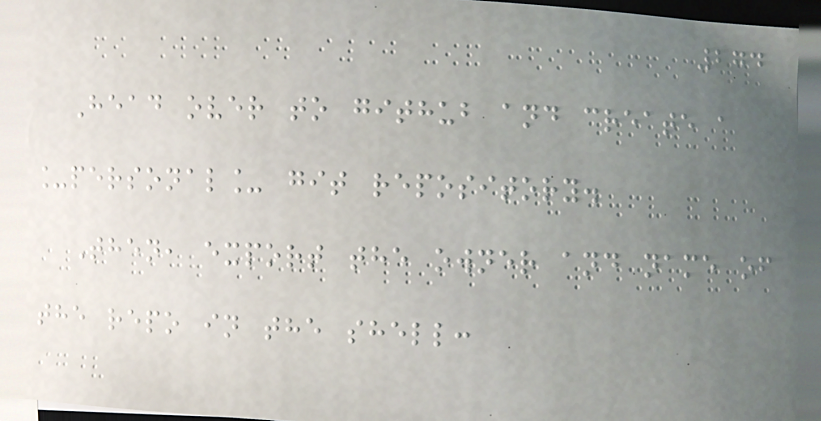274
Head over to github and create a
_personal_ git repository.
Then, export the owner and name of
the repo in the shell:
